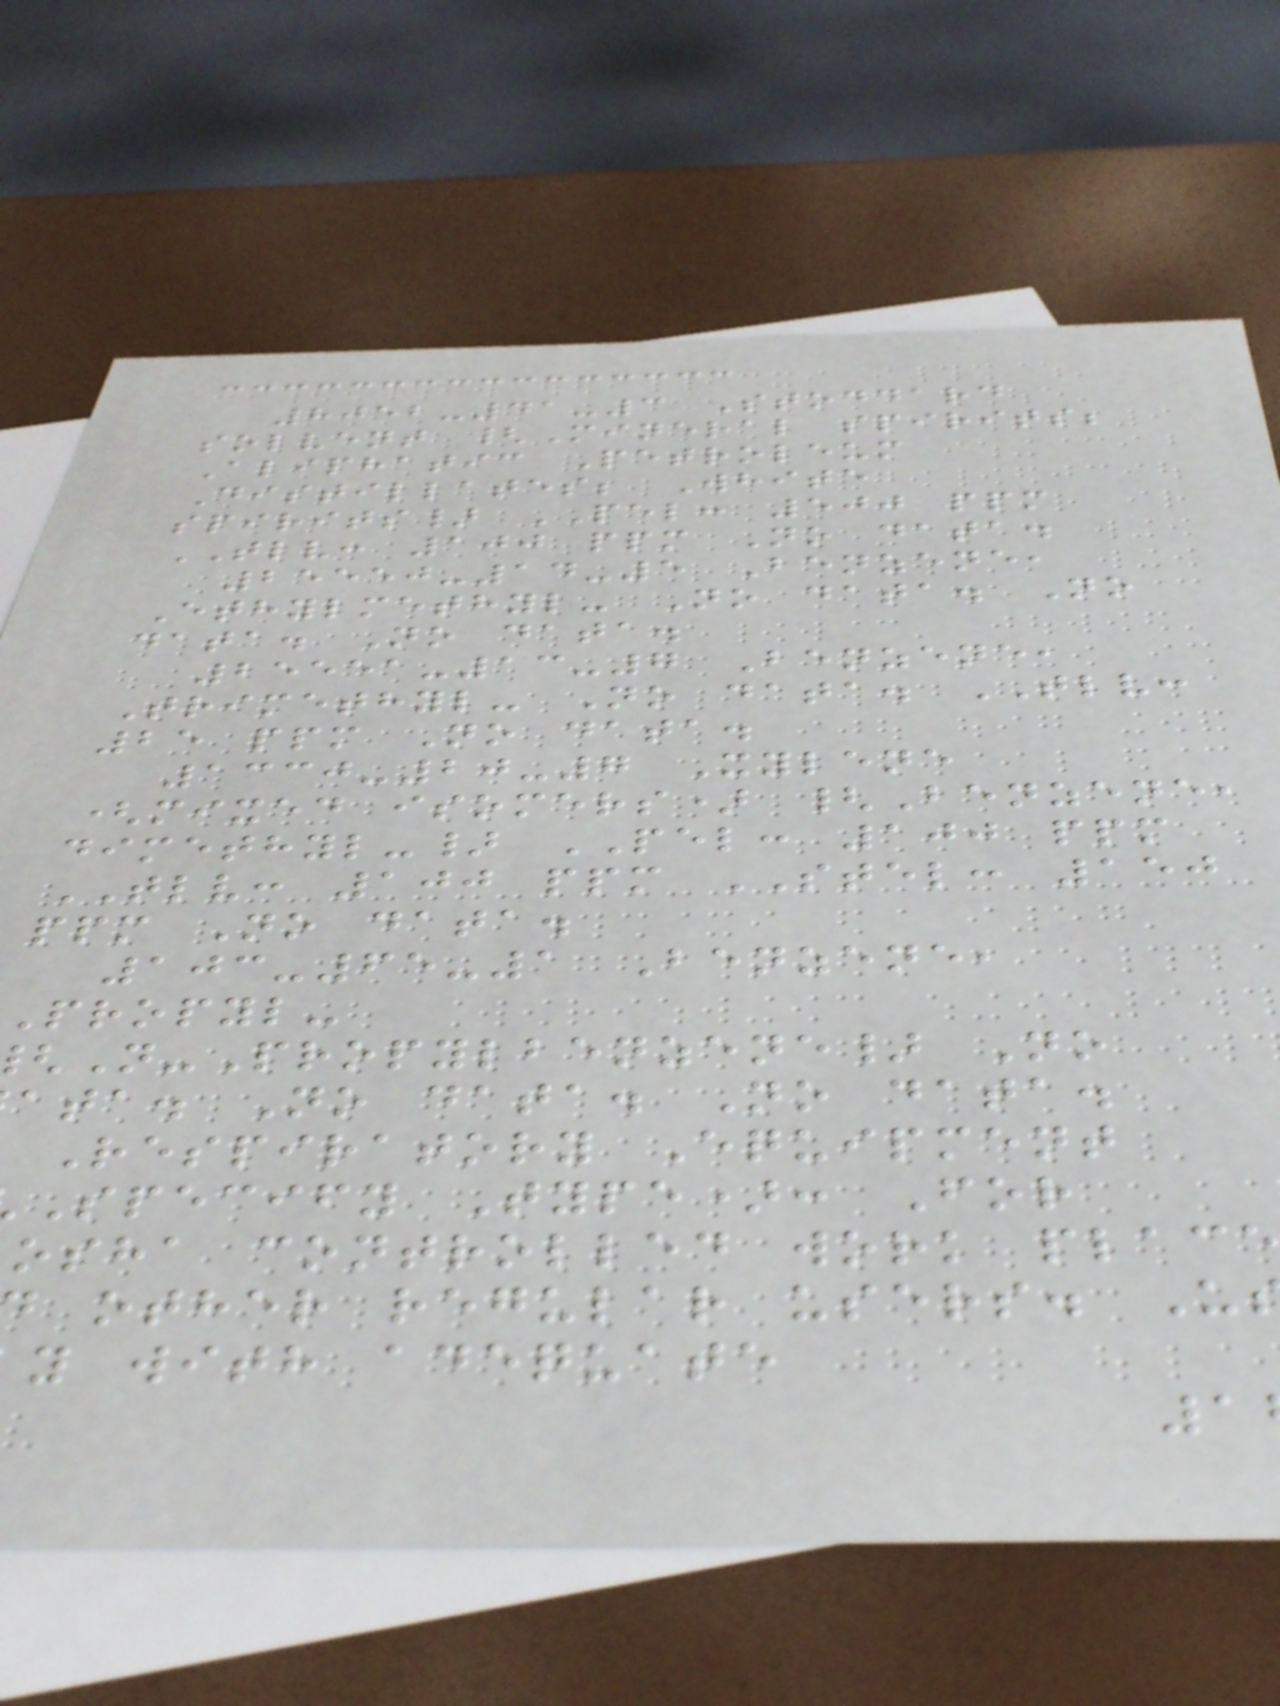8052-41-3 Stoddard
solvent {Mineral spirits;
Aliphatic Petroleum
Distillates; White
spirits} PEL: 500 ppm
TLV: 100 ppm No data.
25550-14-5 Benzene,
Ethylmethyl- No data. No
data. No data.
25551-13-7 Benzene,
Trimethyl- No data. TLV:
25 ppm No data.
1330-20-7 Xylene
(mixed isomers) {Benzene,
dimethyl-} PEL: 100 ppm
TLV: 100 ppm STEL: 150
ppm No data.
103-65-1 Benzene,
Propyl-
N-Propylbenzene} No
ata. No data. No data.
Respiratory Equipment
Specify Type): For
osha controlled work place
other regular users. U
y with adequate
